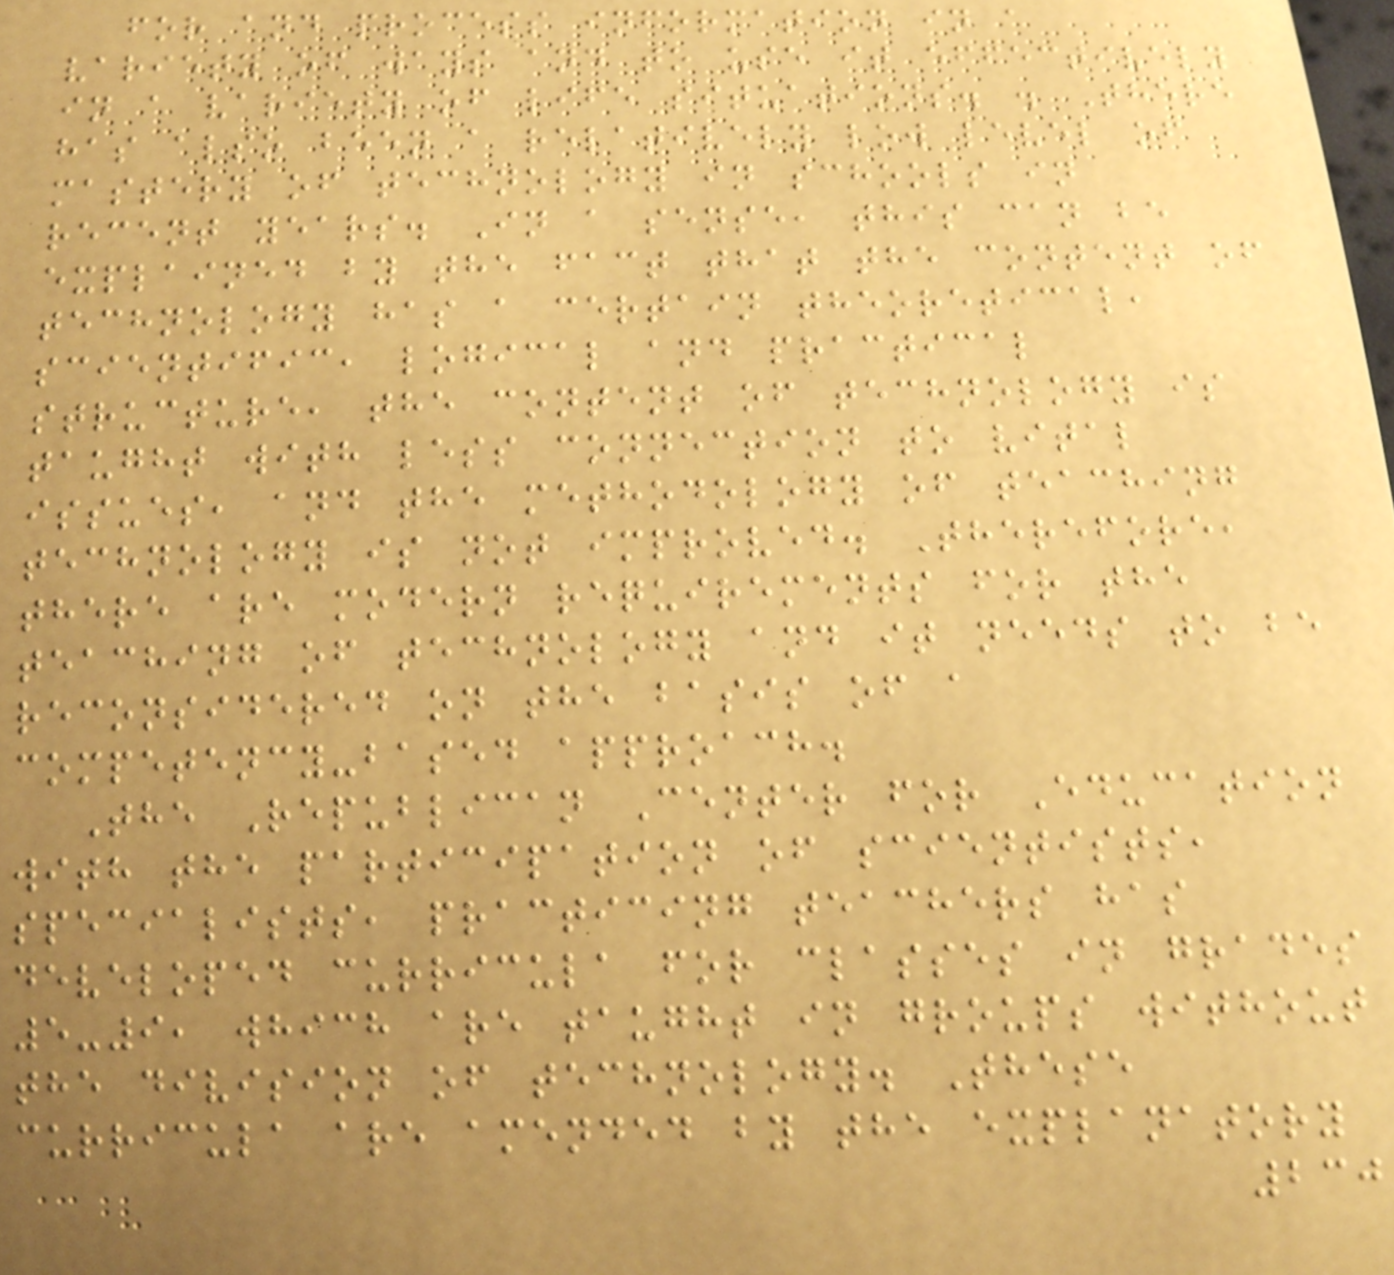for and process information in a
variety of ways and to use it effectively
in a variety of life situations. . There
has also been a relatively low level of
mastery of technology in schools in
recent years. In a sense, this can be
explained by the fact that the content of
technology has a certain theoretical,
scientific, logical and practical
structure, the content of technology is
taught with less connection to vital
issues, and the methodology of teaching
technology is not improved. Therefore,
there are modern requirements for the
teaching of technology and it needs to be
reconsidered on the basis of a
competency-based approach.
The Republican Center for Education
with the participation of scientists,
specialists, practicing teachers has
developed curricula for classes in grades
5-9, which are taught in groups without
the division of technology. These
curricula are amended by the explanatory
230
